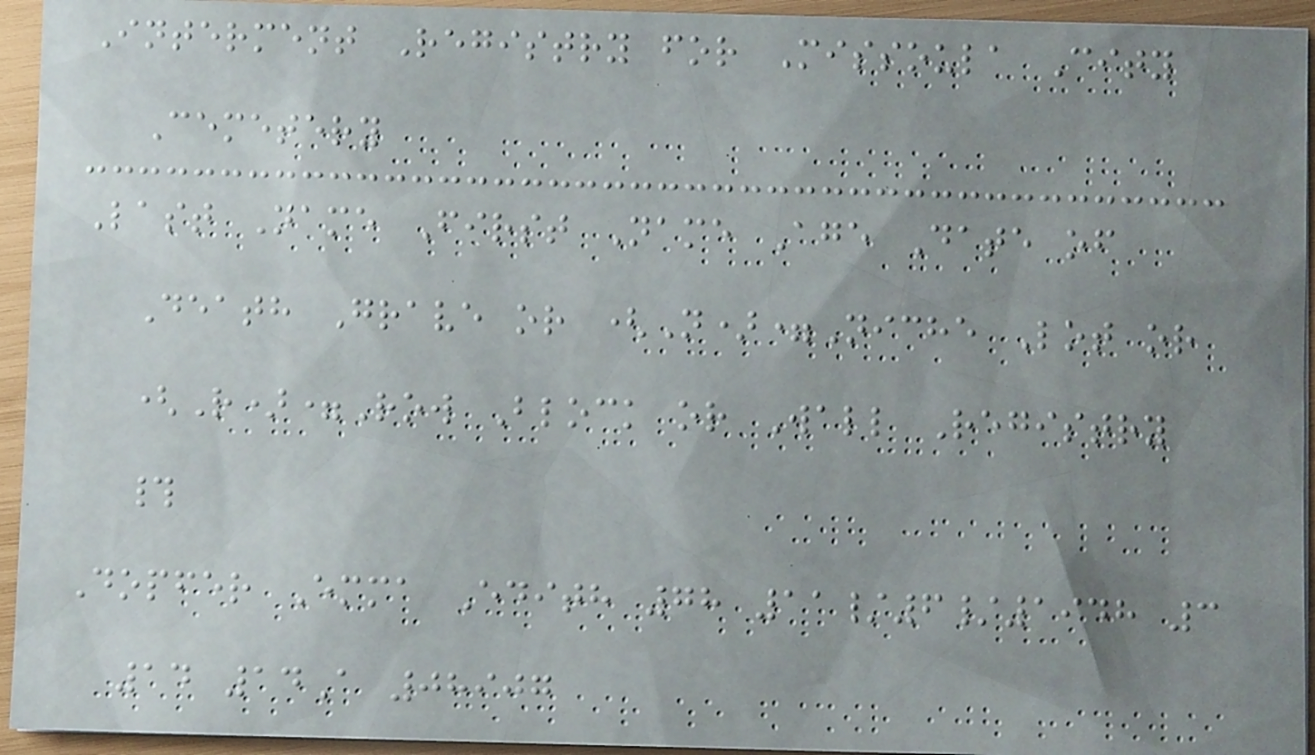Interment Registry for Missoula City
Cemetery
Last Name First Name Age Date of
Death Grave or (N)=Niche Lot or
(R)=Row Block or Wall Registry
#
Dopfer Emma Edith 78 11/6/1948 3
14 14A 08907
